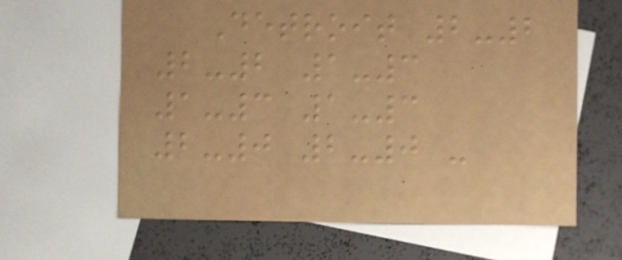Detroit 2-2
2-2 1-3
1-3 1-3
2-0 2-0 -
